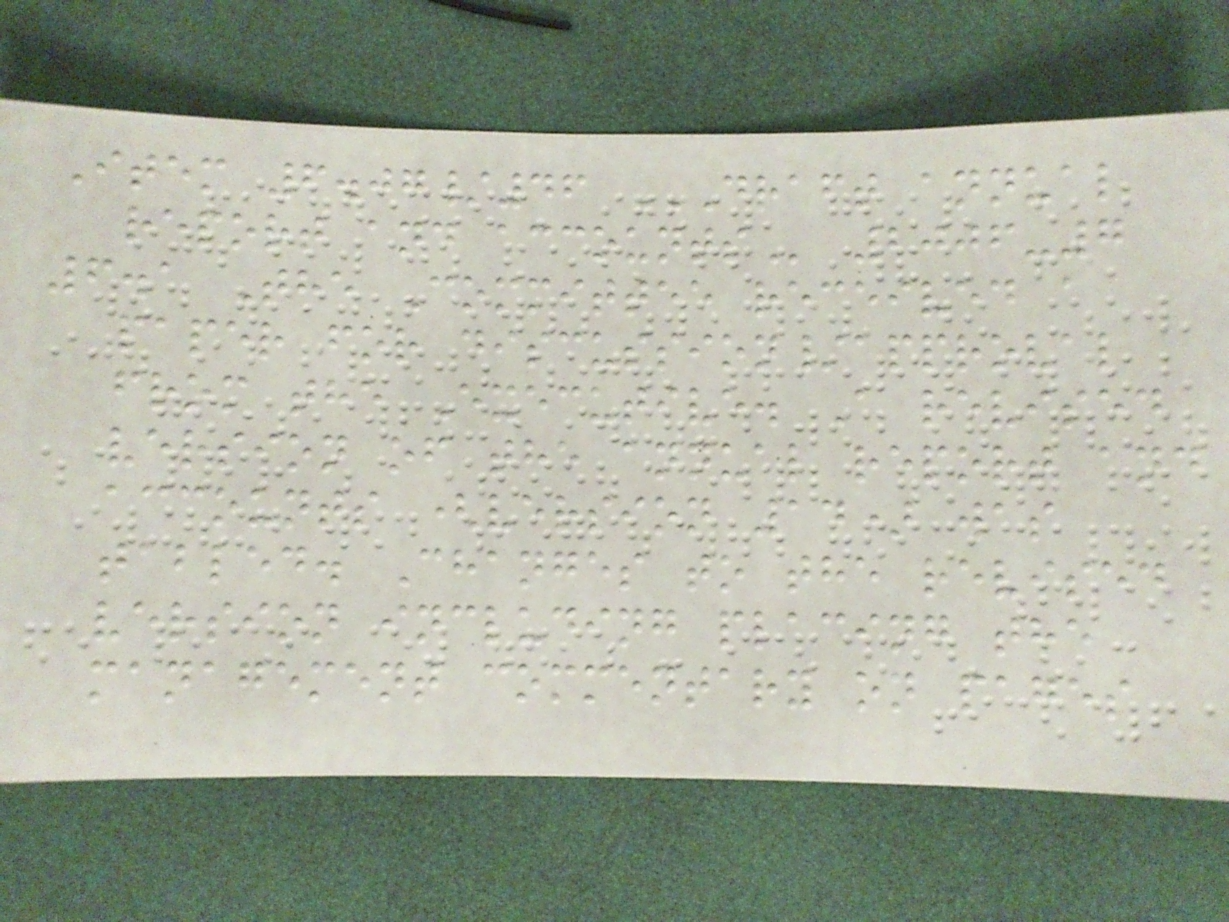Item 6.07/46 DRAFT ANNUAL
REPORT AND ACCOUNTS 2006-7
6.1 The Committee received a
paper for discussion/approval
from the Executive. A revised
version of the annual report and
accounts (version 14) was
tabled. Changes to the revised
version including placing the
management commentary on pages
